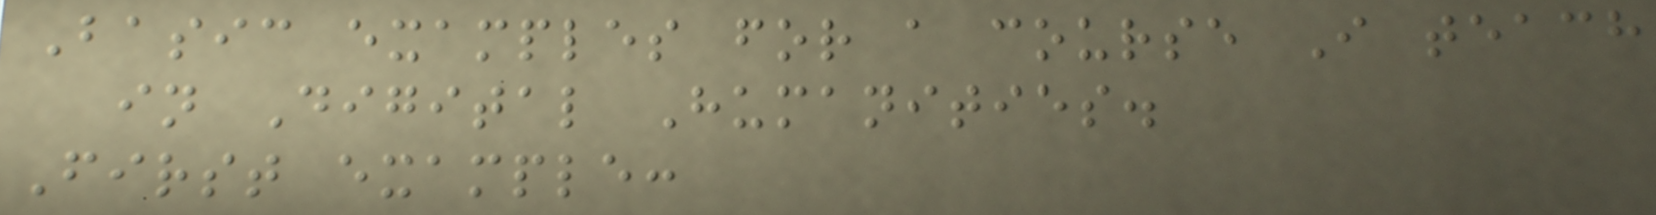Basic examples for a course I teach
in Digital Humanities.
First example:
